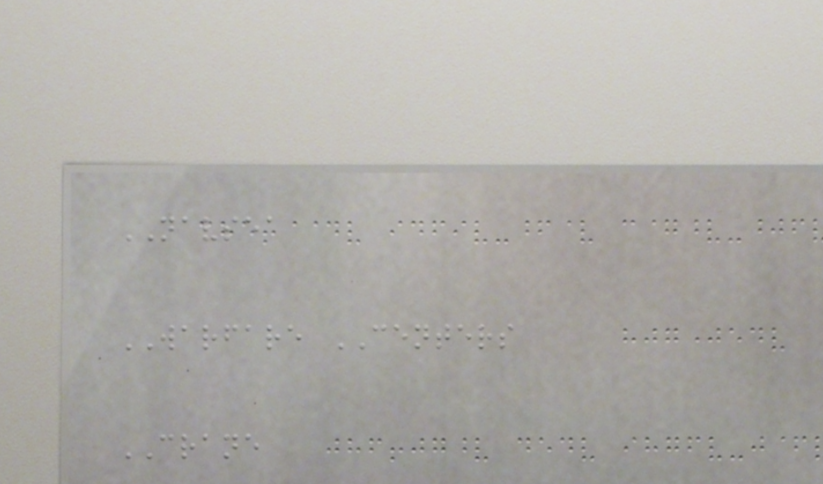NAVSEA
WARFARE CENTERS
CRANE
